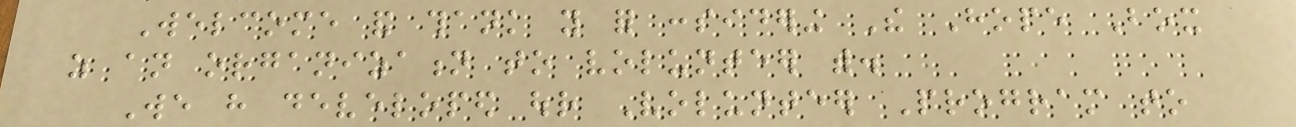Welcome and thank you for considering The Hope Box
as an organization to volunteer with.
We have developed our Volunteer Program to
